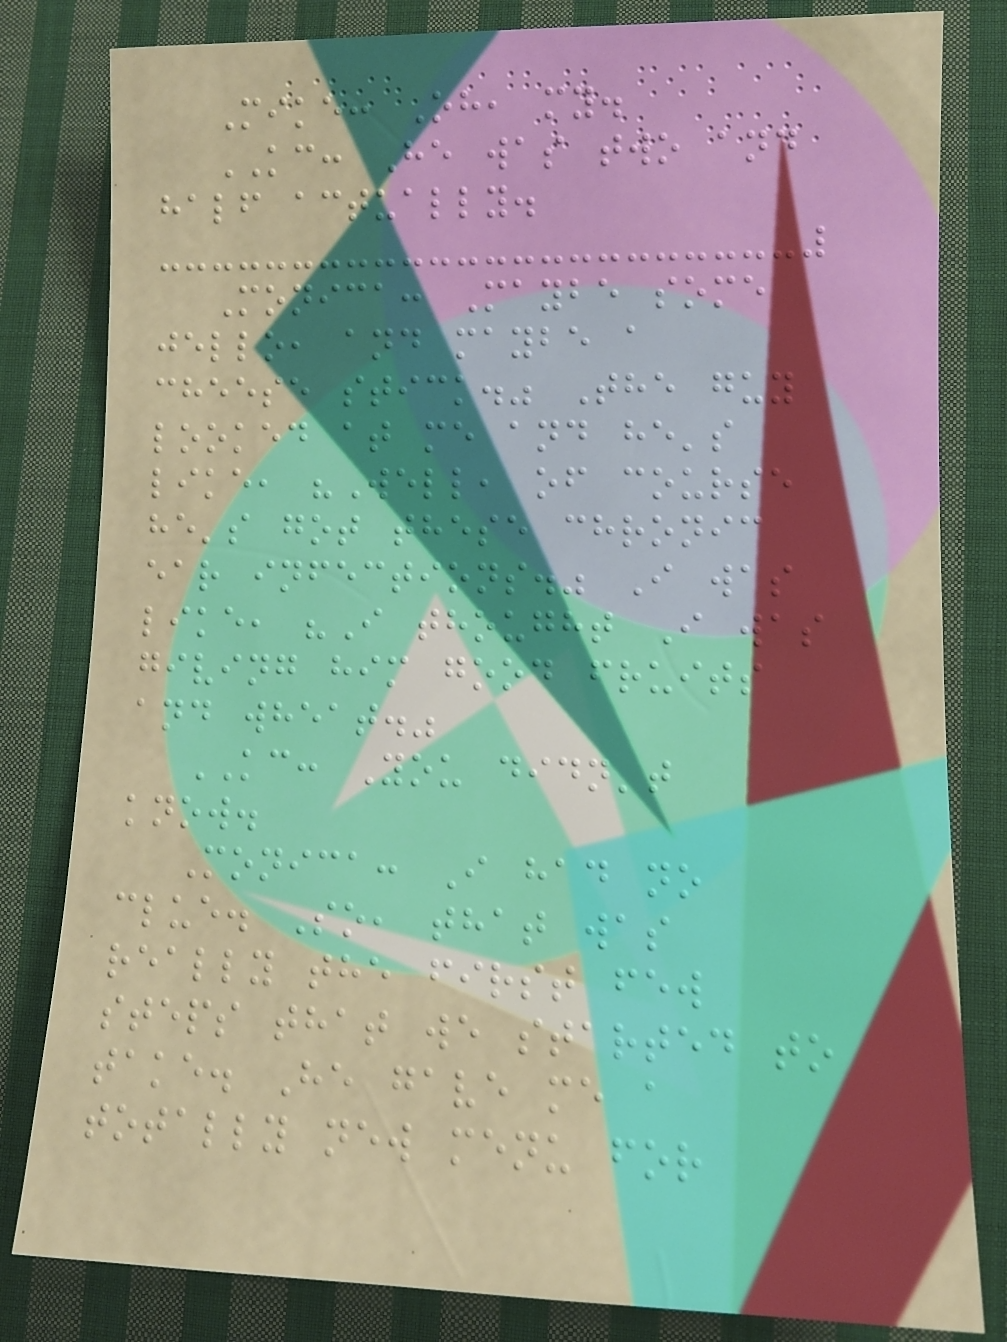Mike: Oh, my.
KC: He was two and
half actually.
Monica: Maybe some
jello, and maybe a
cheese stick." The guy
looked at me and he's
like, "Well, of course
he's got these chronic
ear infections." I was
like, "I thought I was
giving him good fruits
and wheat."
KC: You didn't
know.
Monica: I had no
clue. So, that was
really the first few
steps that we started to
take. He gave me a
totally new menu for
